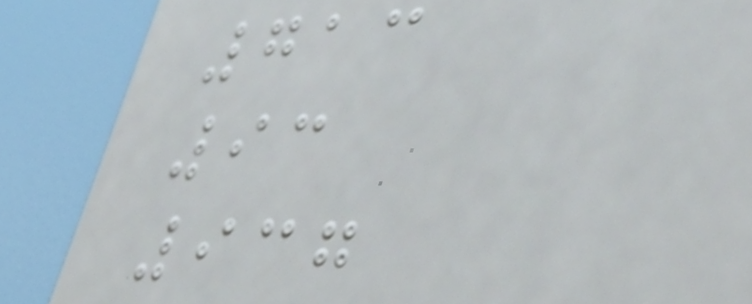713
93
937
